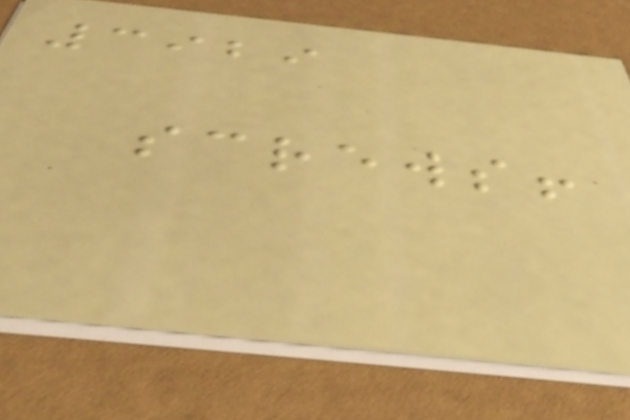3929
screws!
